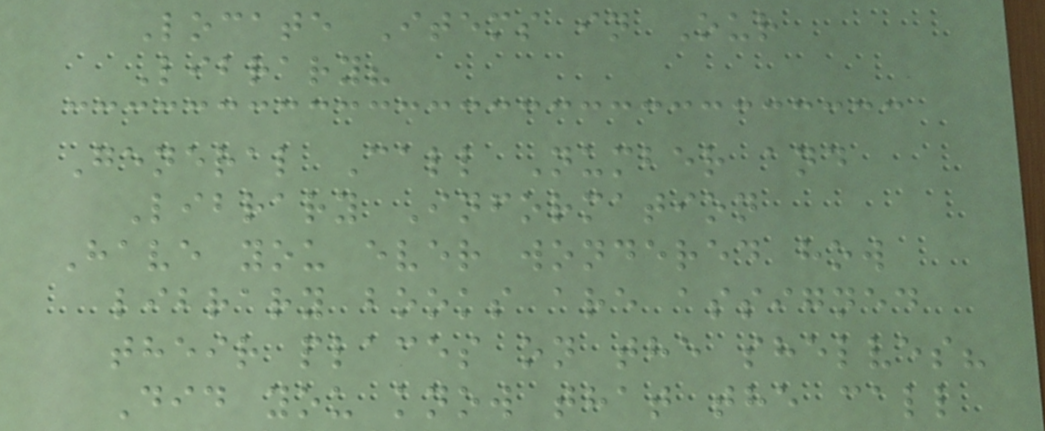Locate Items in Our
Library?
General Call Number and
Library Information
Have you ever wondered how
library books are assigned
their places on the shelves?
Did you know that the call
